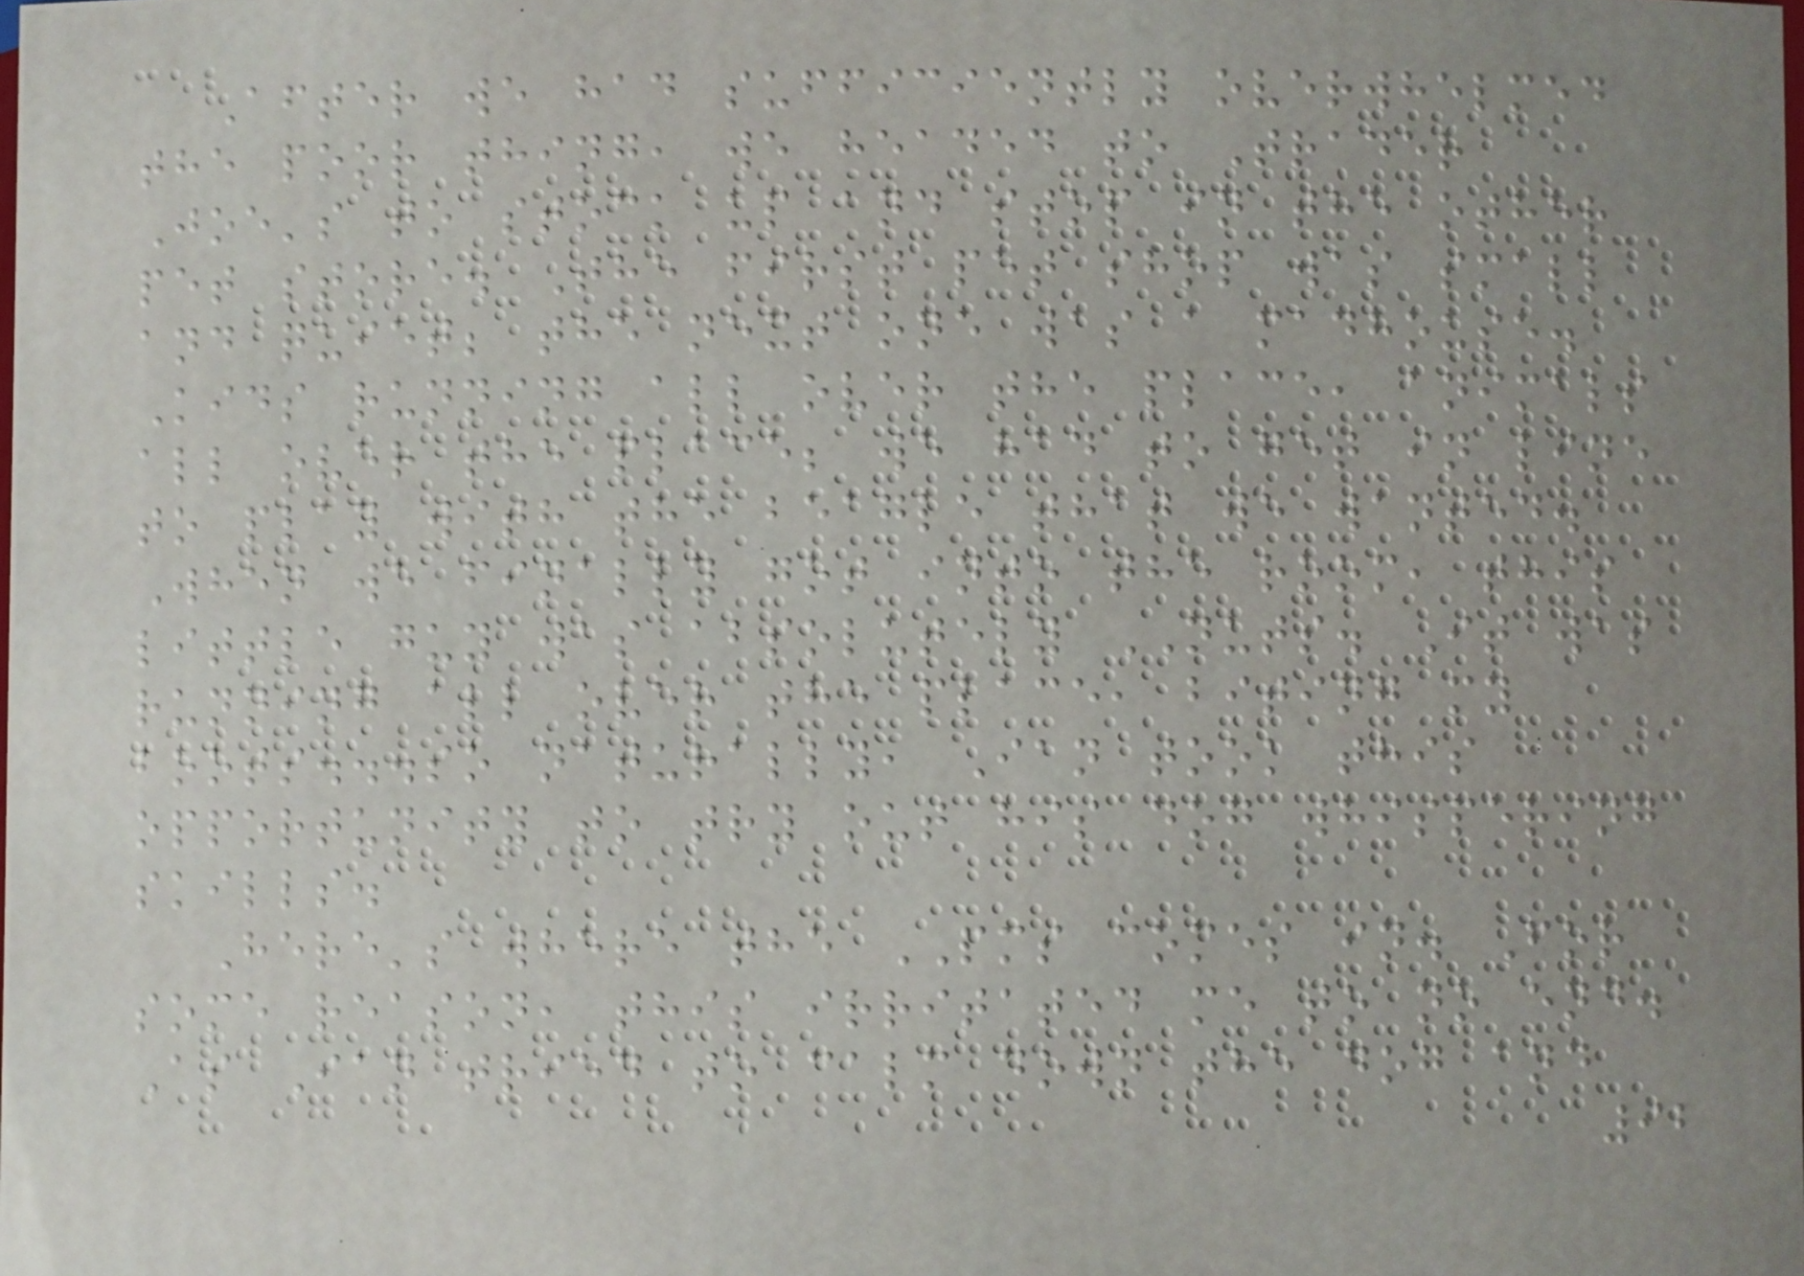After we had sufficiently overwhelmed
the poor thing, we headed to Trader
Joe's to stock up and stop in the other
pet store. The first pet shop was small
and quiet; the next one was a madhouse.
Kids running all over the place, animals
all over the place; we had to get in line
to play with the beagle that we wanted.
When we finally got into the room, this
little guy was absolutely NUTS. It was
running all over the place, biting my
boots...so naturally, Ian took this
opportunity to try out his dog whispering
skills.
Here's where the PMS comes in. For
some reason, this irritated me to no end.
As Ian tried to calm down the dog and
92
